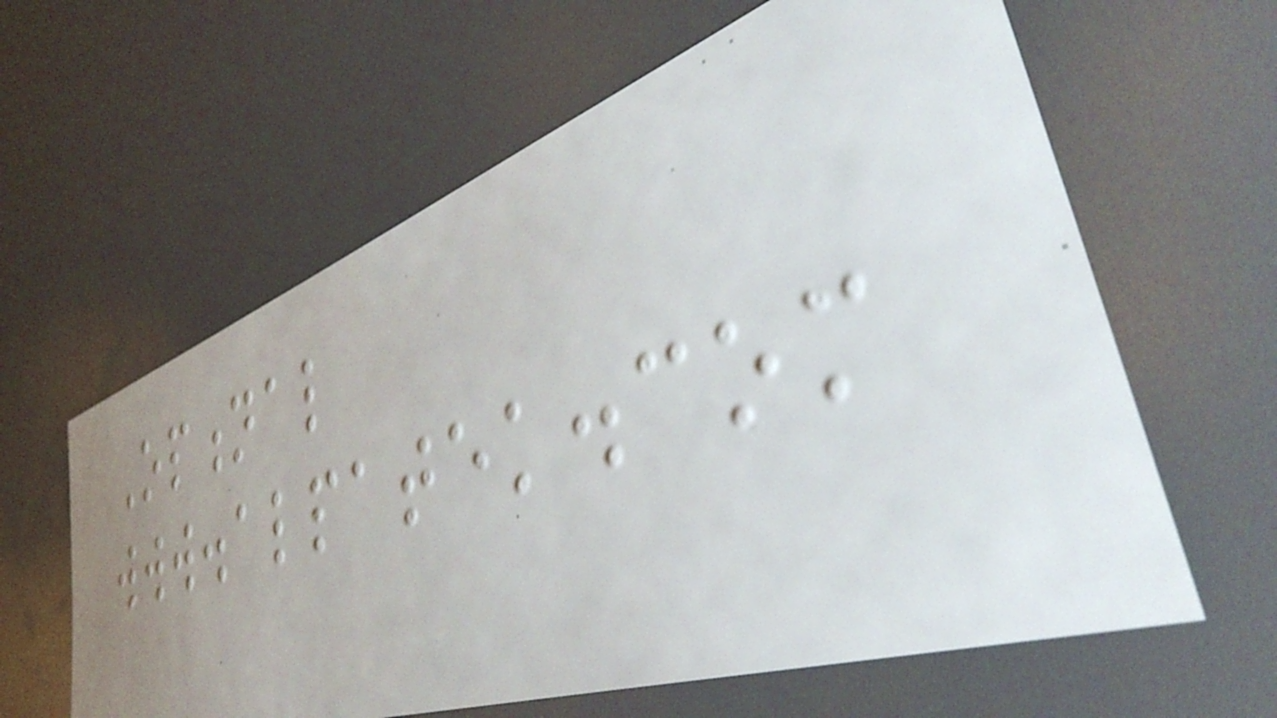Optional
www.alpatek.com
